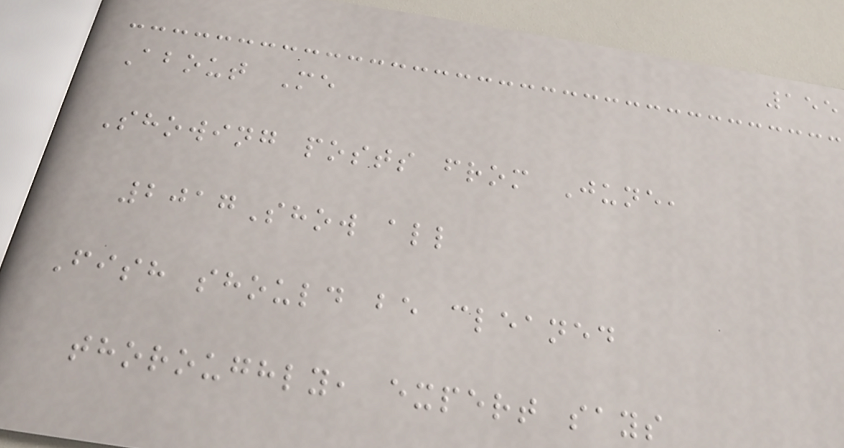155
About Me
Showing posts from June,
2017Show all
Fish should be cleaned
thoroughly, expert says
